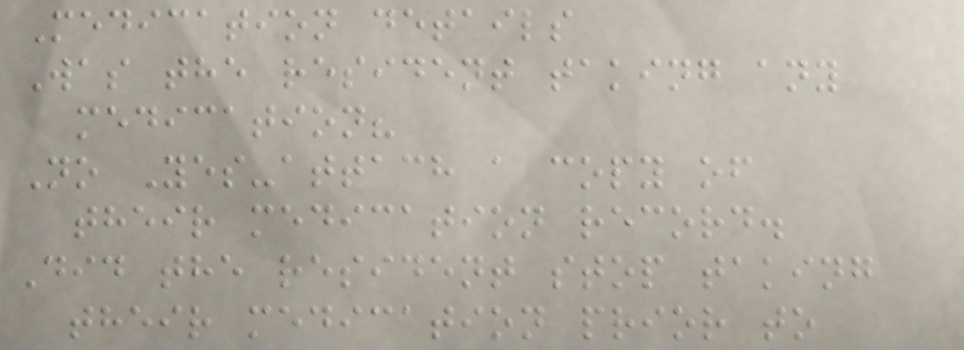Medication details
Was the resident taking any
medication?
No Yes-attach a copy of
their medication record.
Did the resident stop taking
their medication prior to
